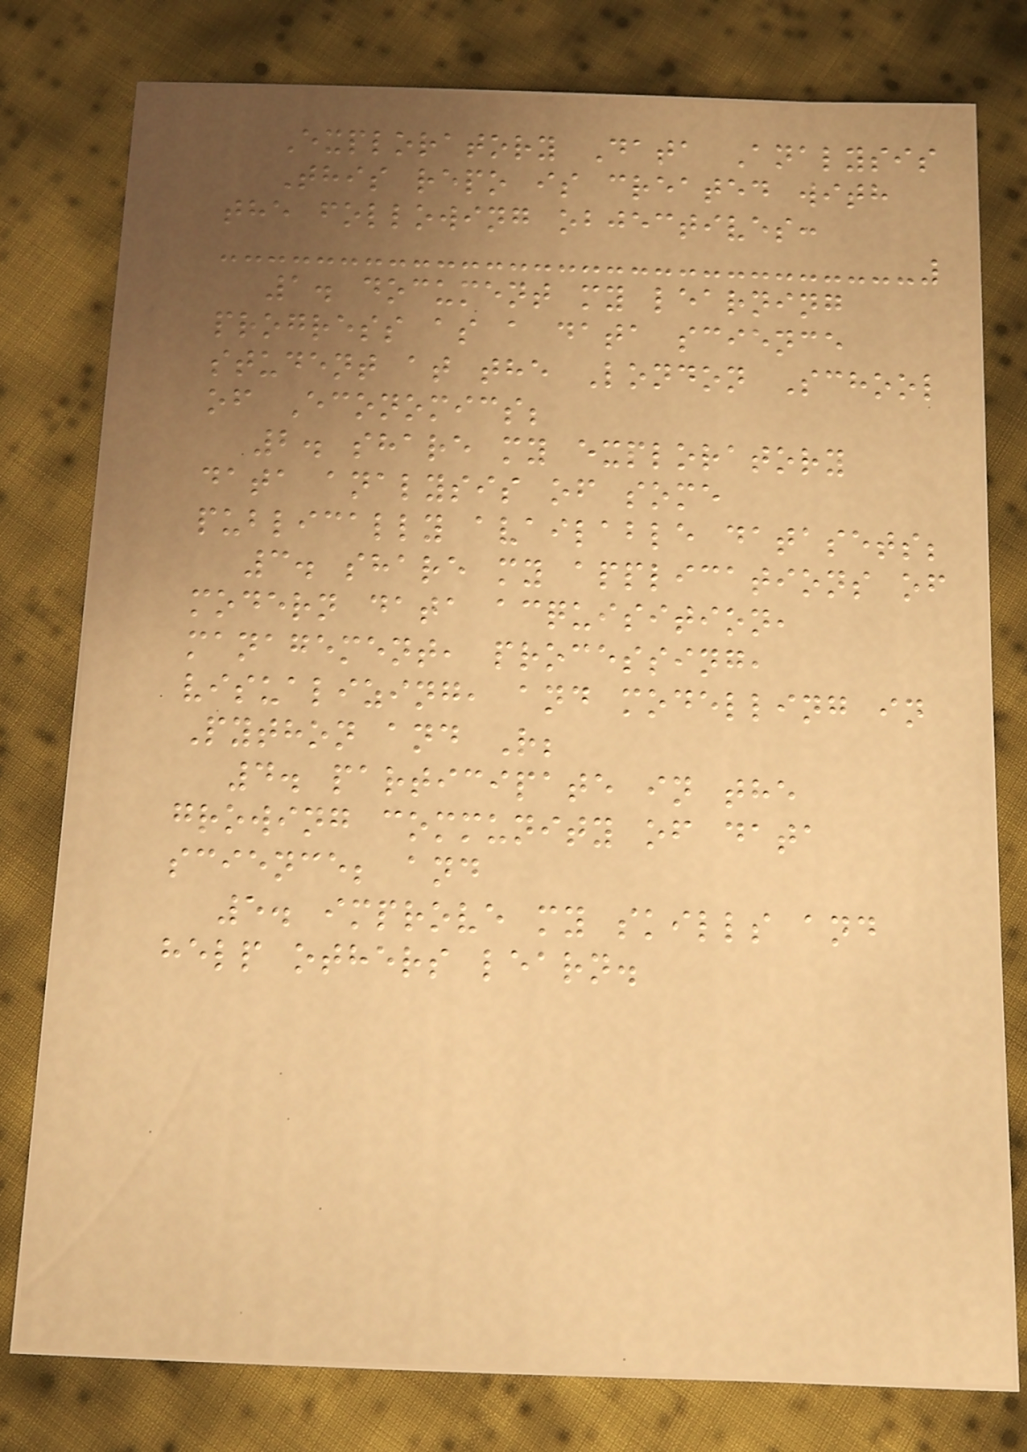Exploratory Data Analysis
This repo is created with
the following objectives:
1. document my learning
progress as a data science
student at the London School
of Economics;
2. share my exploratory
data analysis of some
publically available datasets;
3. share my applications of
modern data acquisition,
management, processing,
visualizing, and modelling in
Python and R;
4. participate in the
growing community of data
science; and
5. improve my skills and
help others learn.
